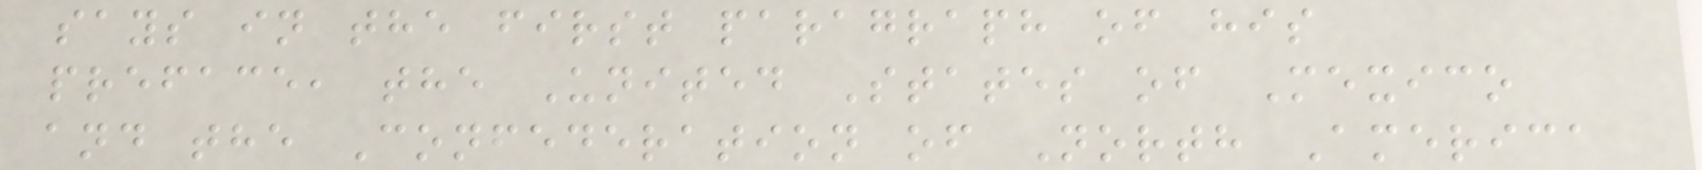says in the first paragraph of his
preface, the United States of Mexico
and the Confederation of North America
